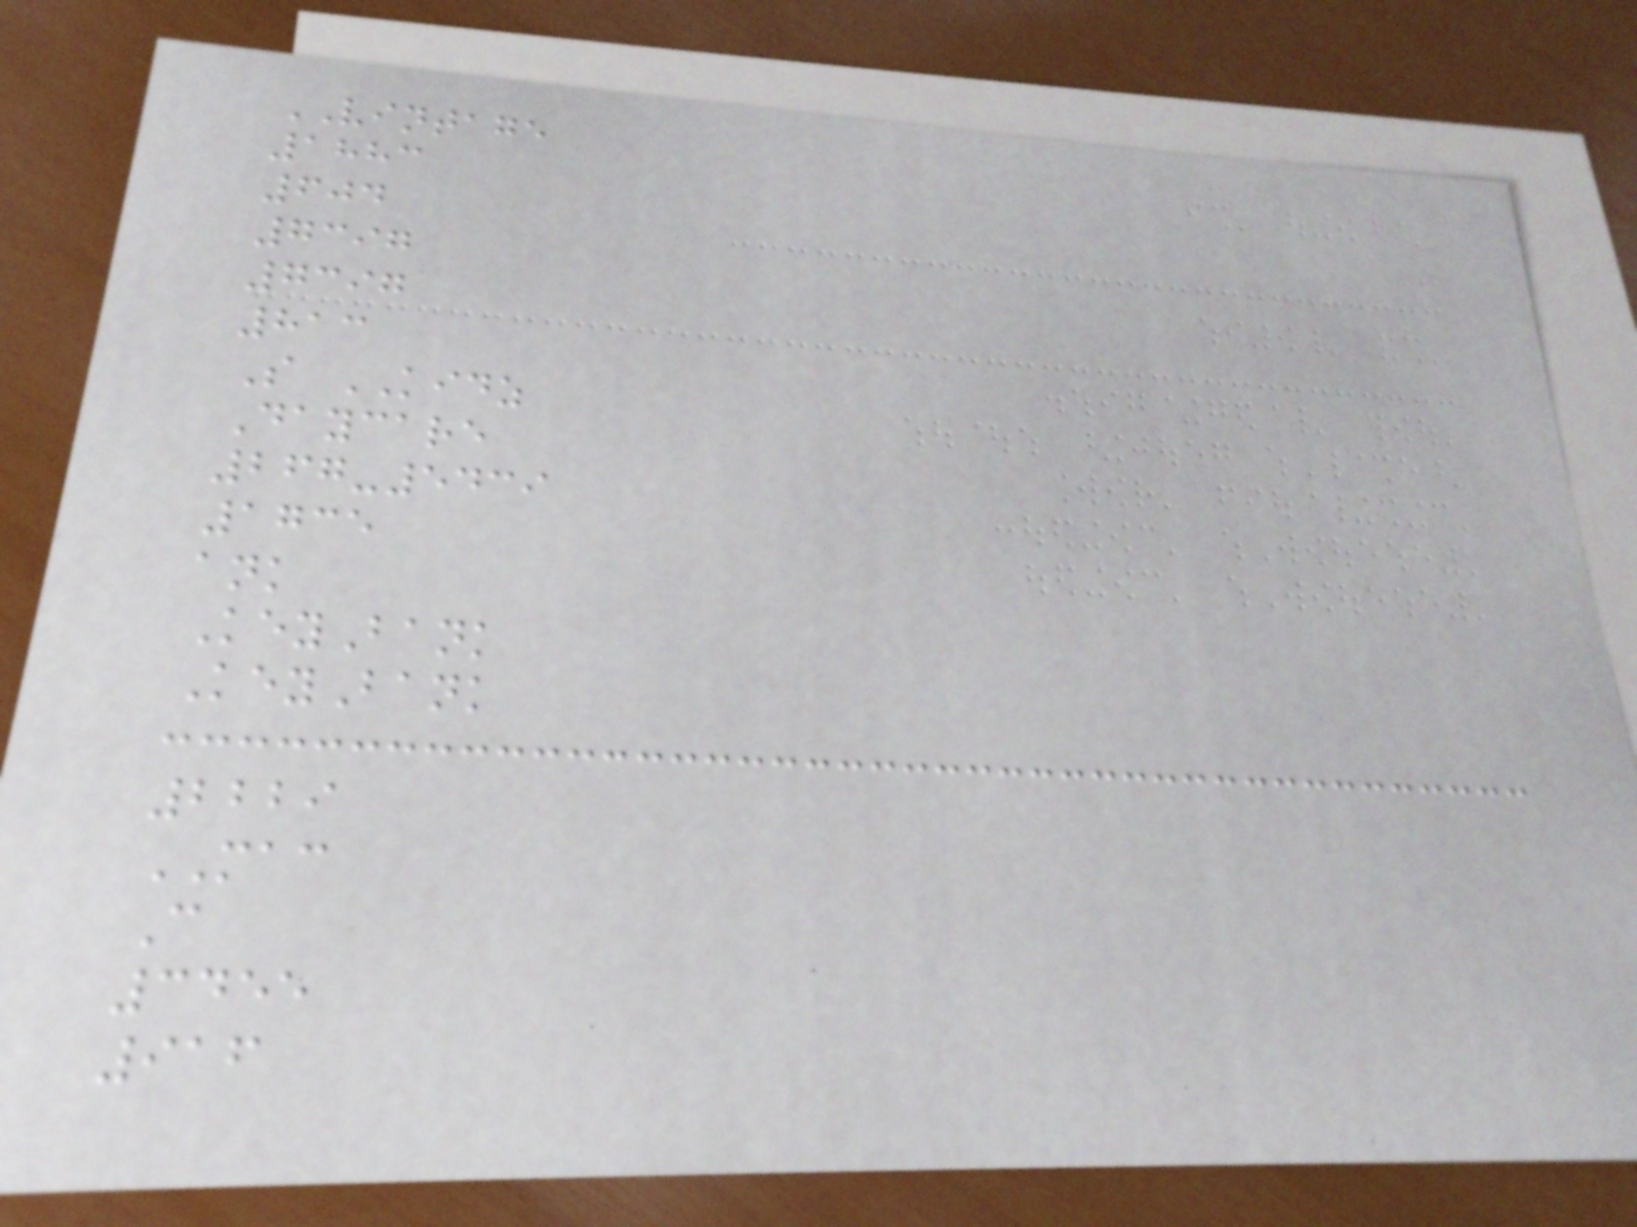VINTAGE
1883
604
7397
7397
813
S KIDZ
Daycare
267-5439
1735
ank
KeyBank
KeyBank
2229
MAC
C
3455
916
